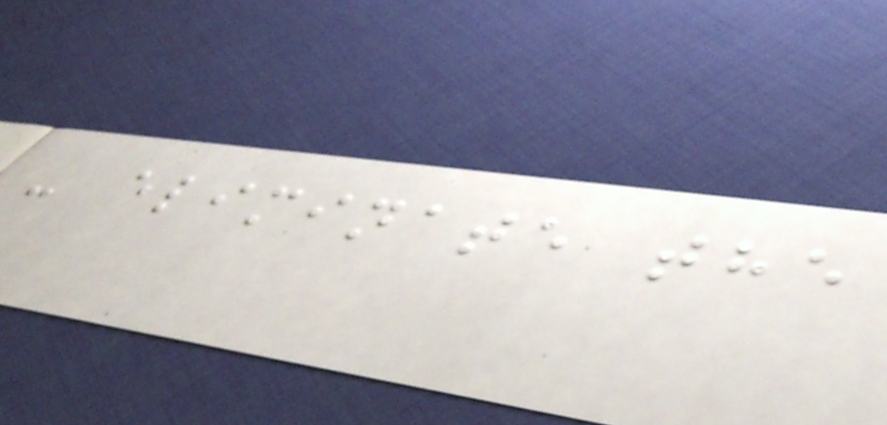- eliminate the
